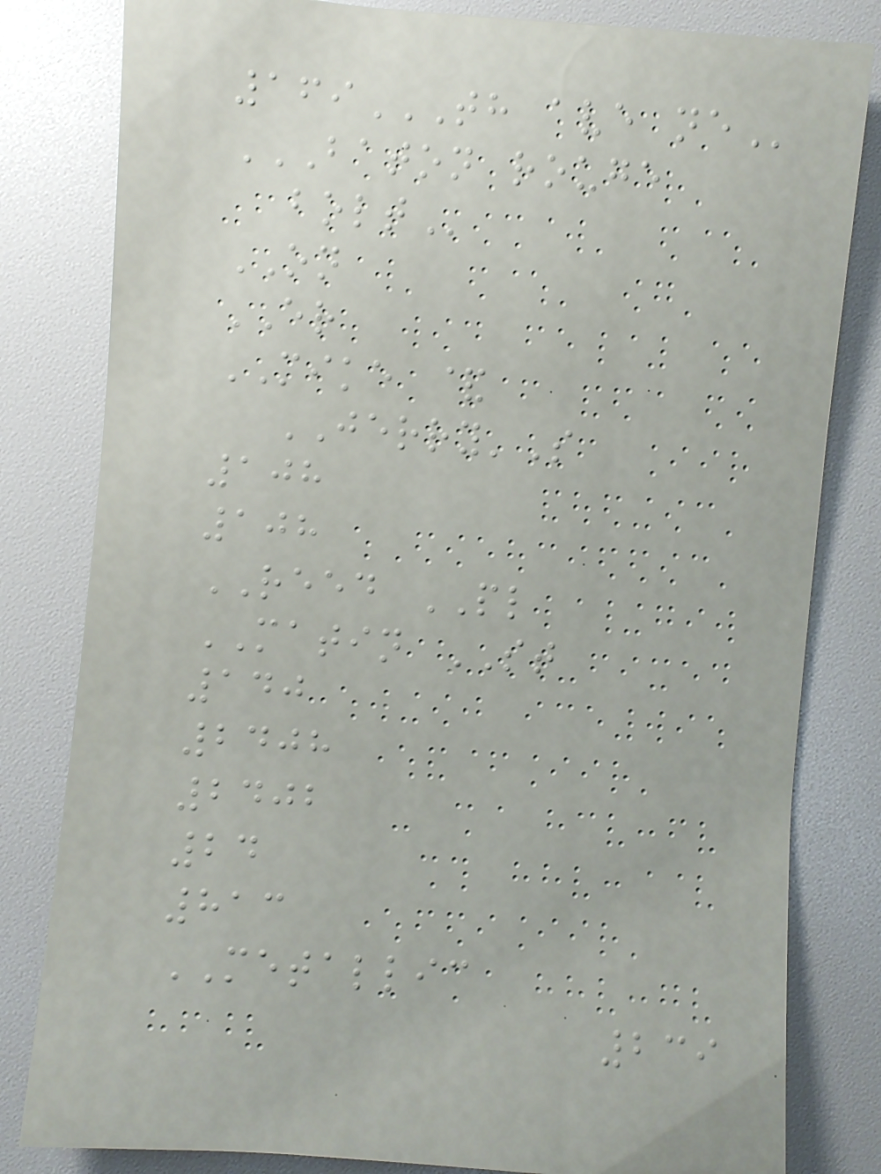169TH AVE NE
BATON ROUGE
BOLT
ON
ER
MIKE &
JERRY'S
108
108
REED PL
MATIN ST
140
2408
2402
24
813
METALLIC
239
